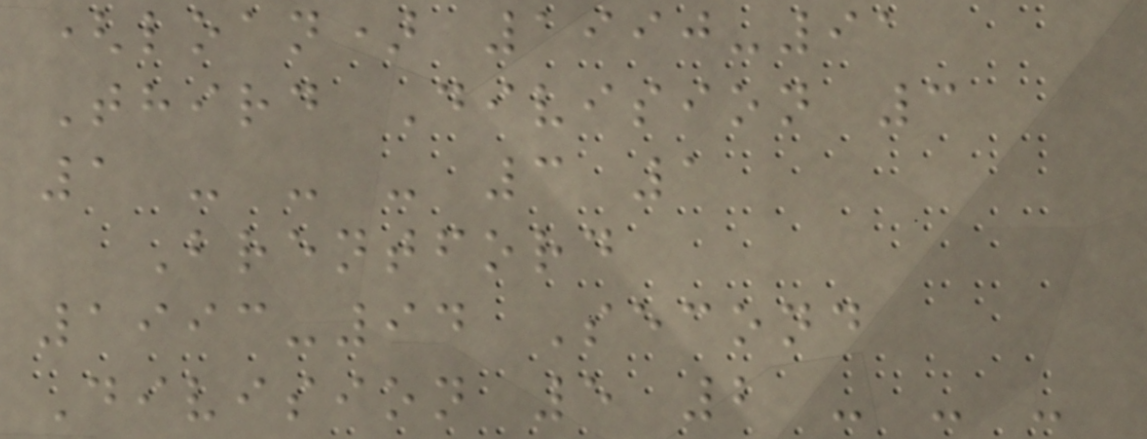(loan) 1990-91
Third Division 3
1 - - - 3 1
Brentford
1993-94 Second
Division 5 2 - - -
